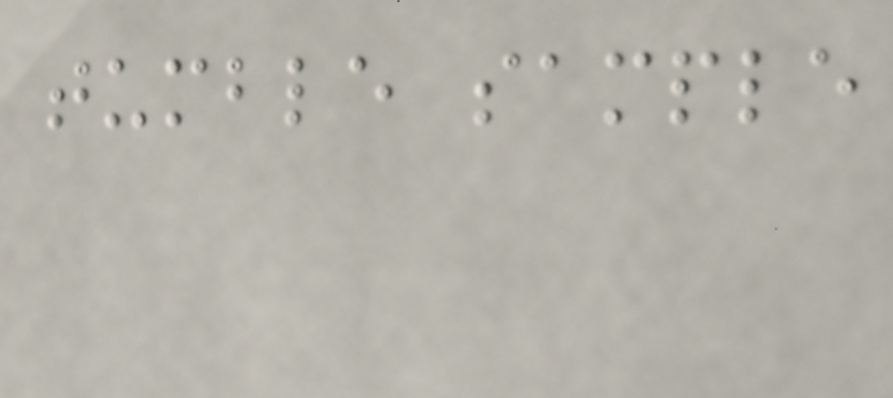tumble sample
